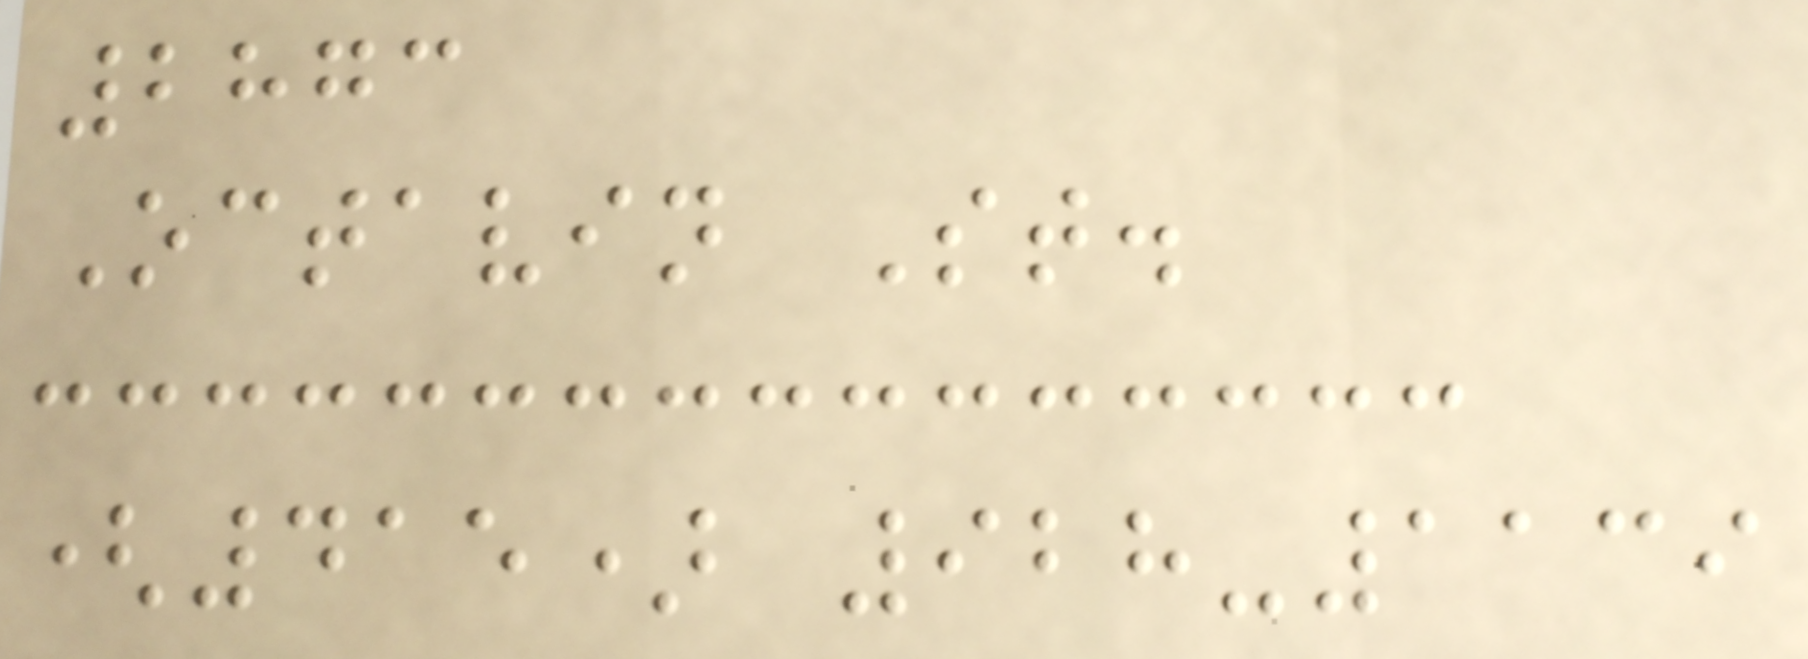2873
Octavin St.
(415) 928-1139
